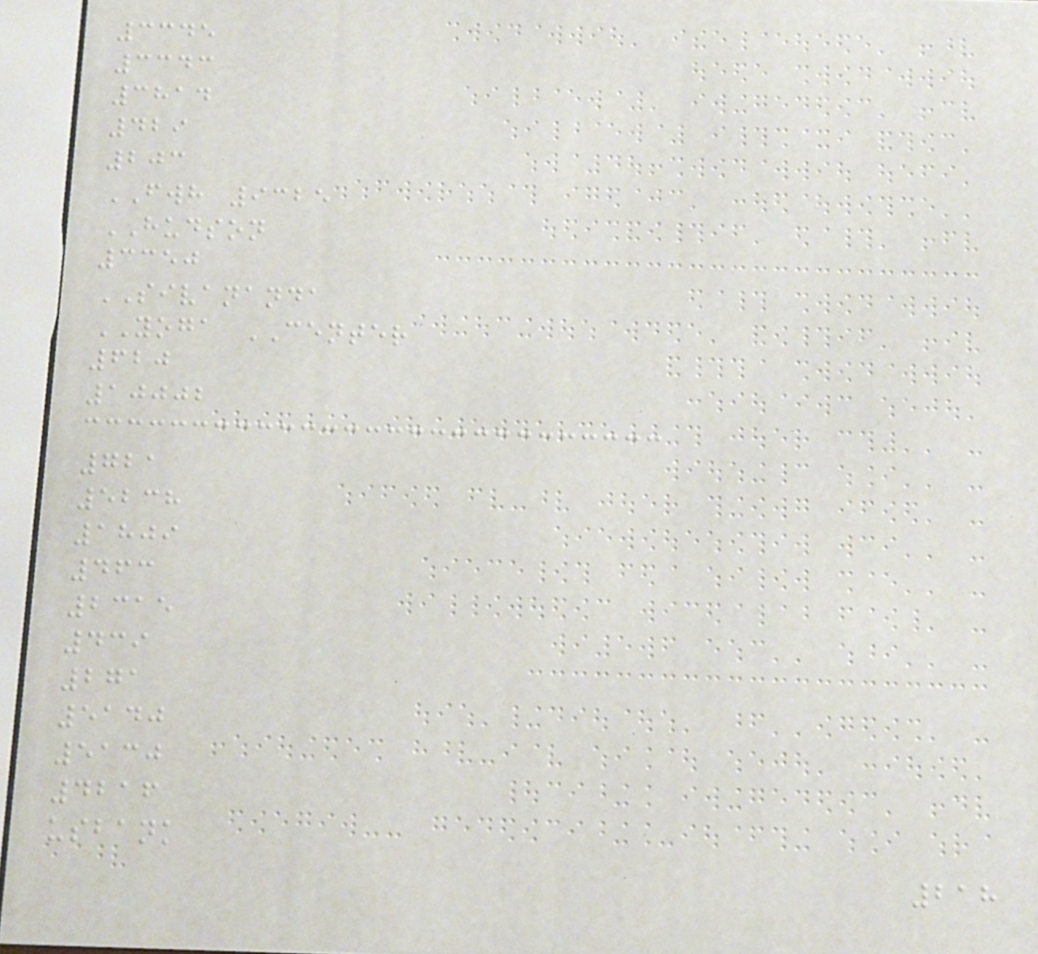3345
3343
3814
429
203
FWH 9325
HUDSON
3350
SIVANANDA
YOGA CENTER
620
10002
721
5238
1809
463
2315
439
271
5140
5130
4216
usbank
218
